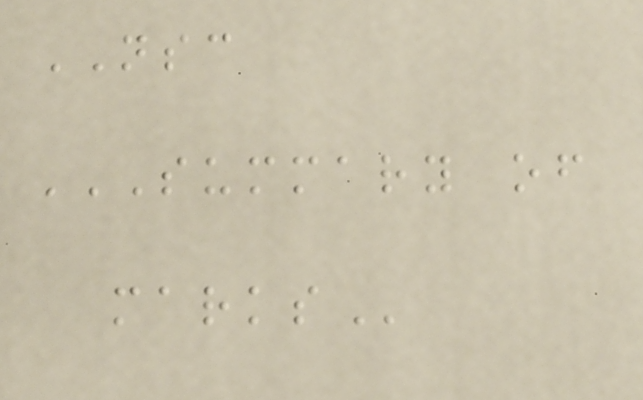NSC
SUMMARY OF
MARKS
